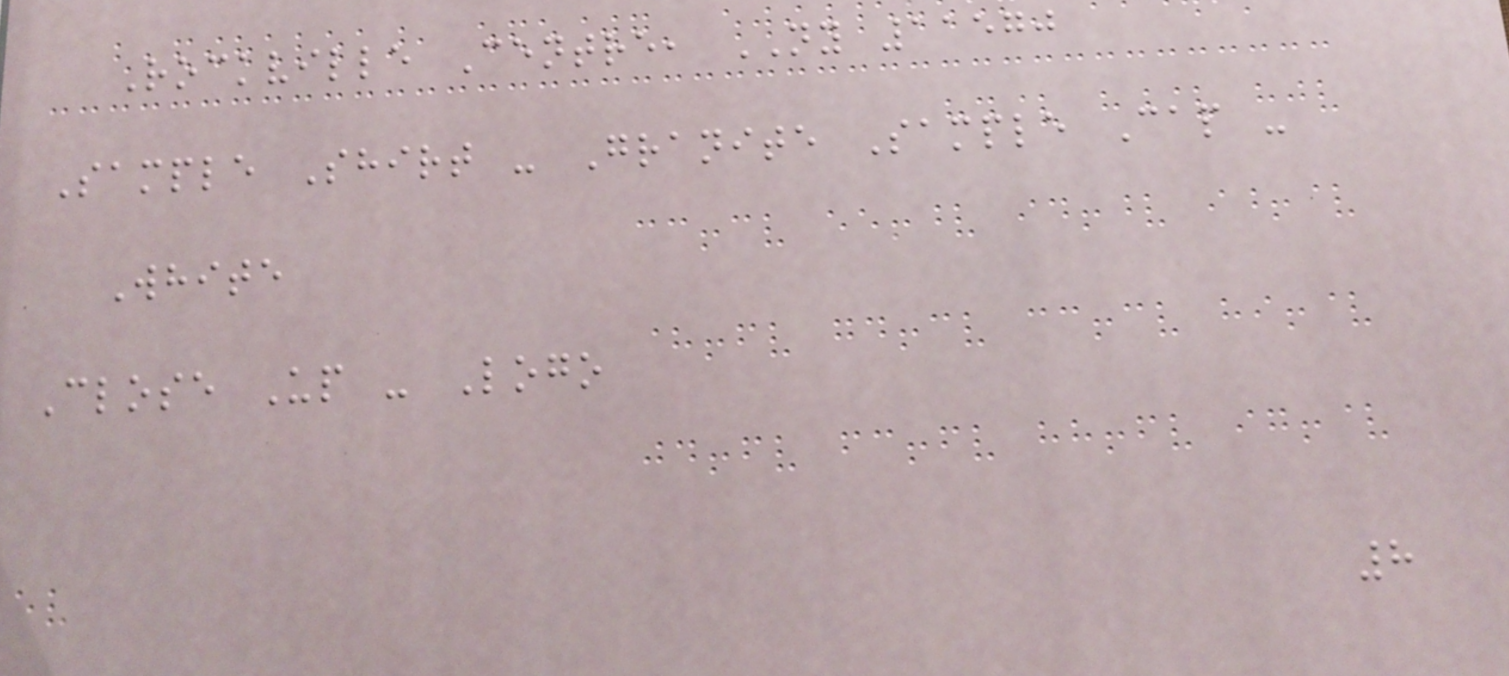Rockville Centre, NY 11570
Sample Shirt - Granite Sample Cap -
White
Close Up - Logo
8
